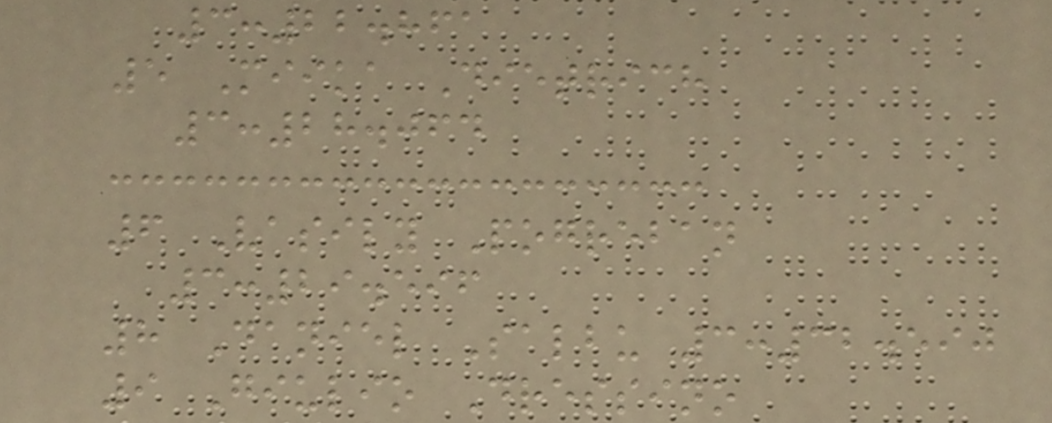3:22.861
5 Miika Dietrich
3:28.064
6 Vasily Pogreban
3:29.596
8 Daniel Salbu 3:32.590
9 Giulio Dressino
